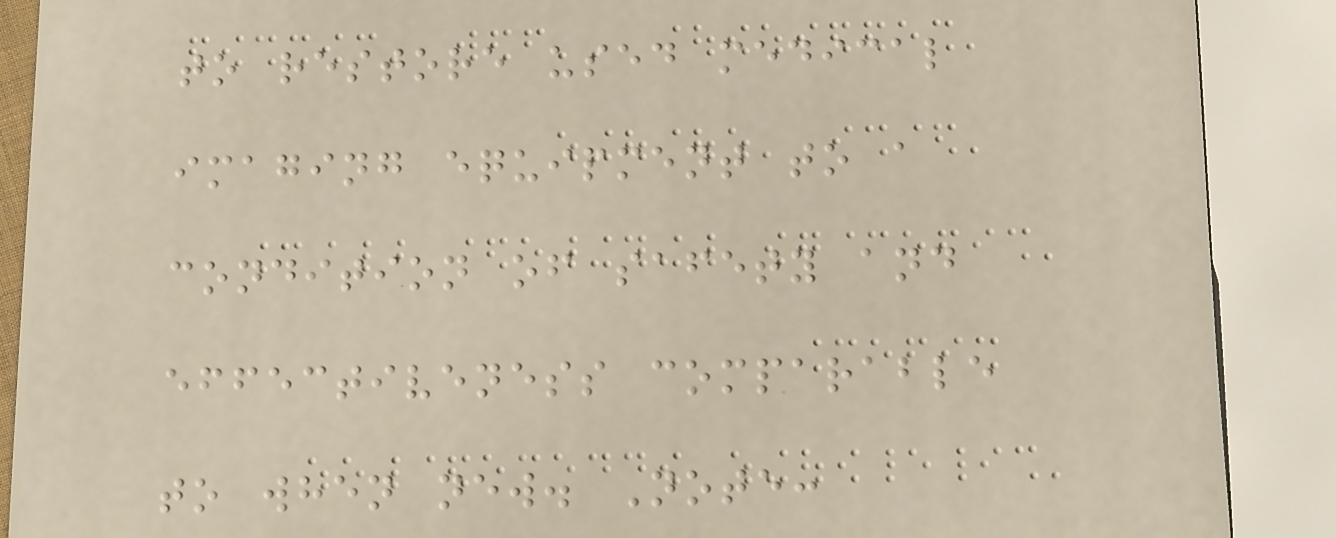to restore used medical
imaging equipment to a
condition of safety and
effectiveness comparable
to when new. Note:
